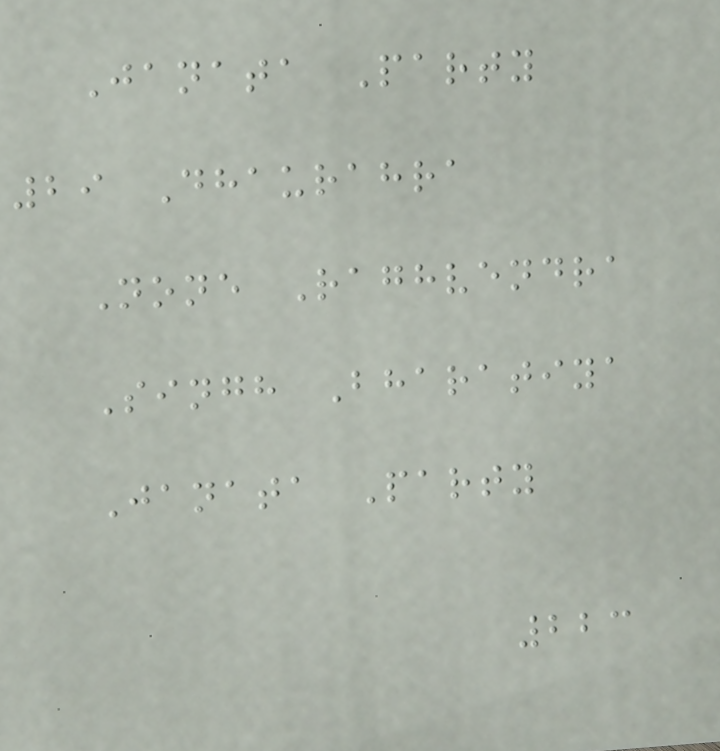Janata Party
29 Dhaurahra
None Raghvendra
Singh Bharatiya
Janata Party
223
